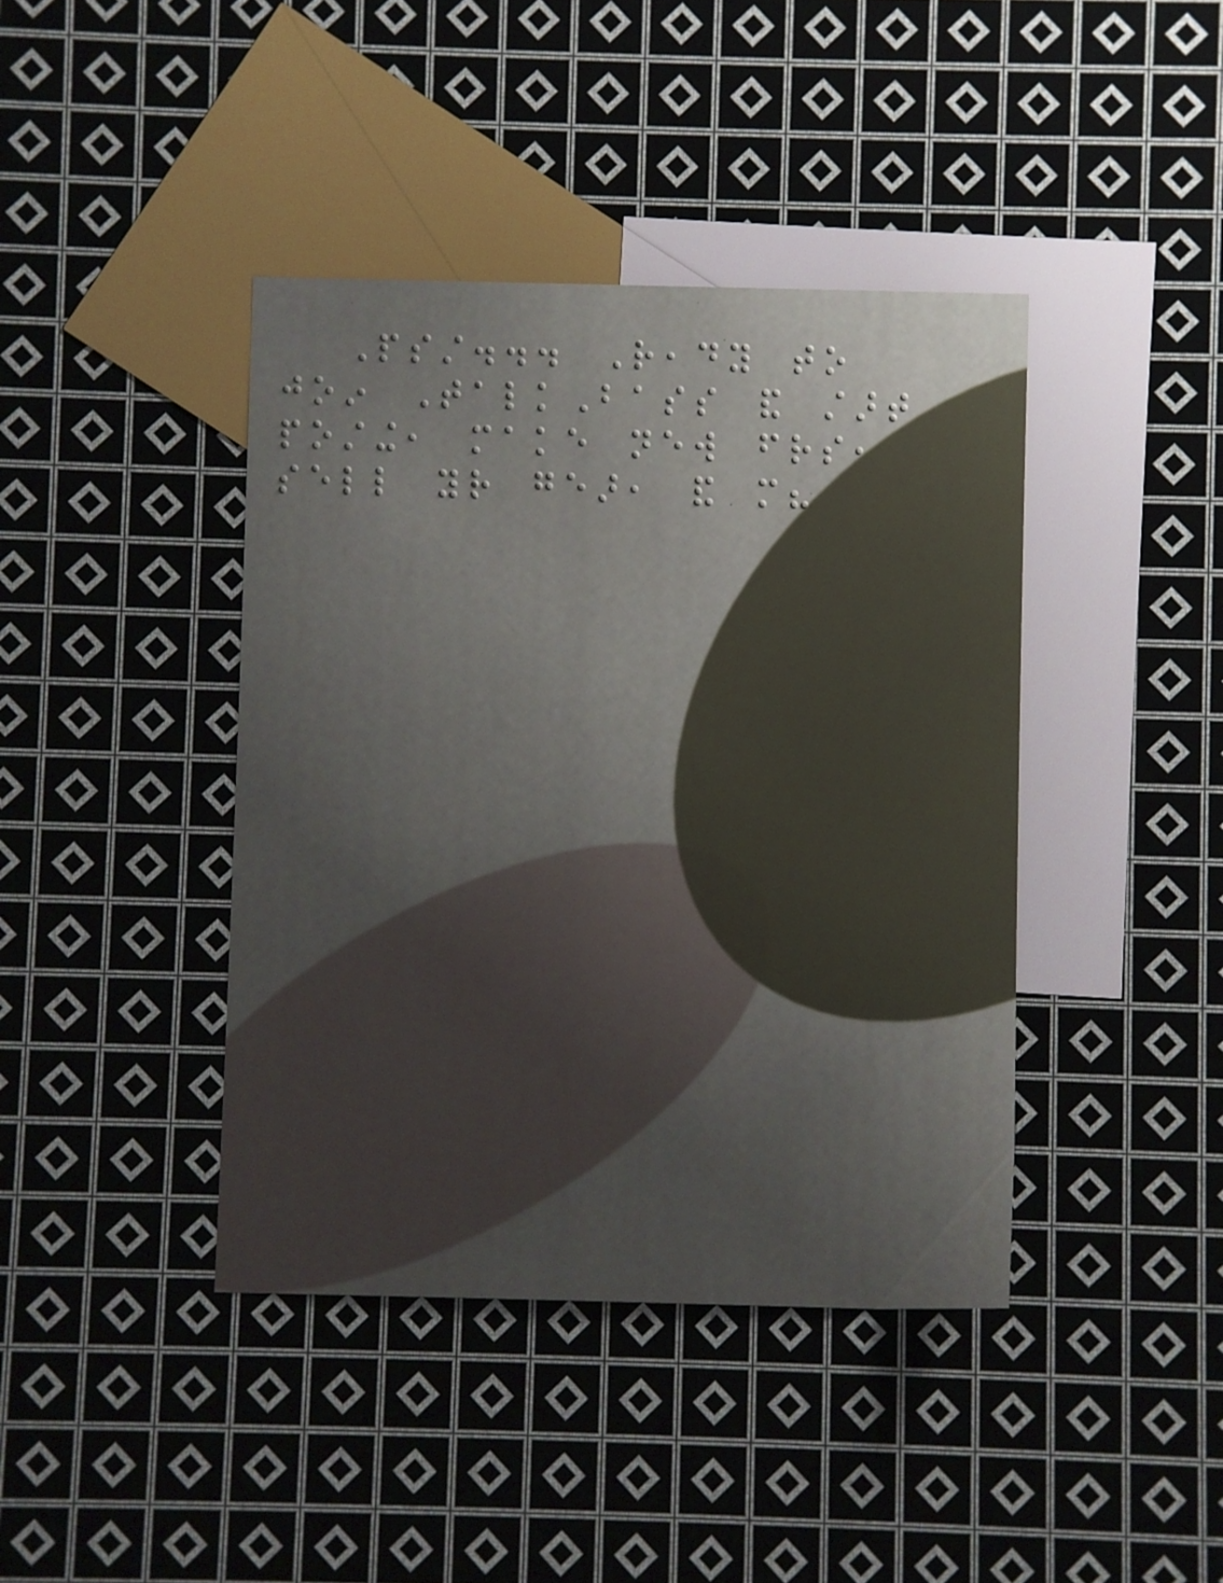Psst... Ready to
join TalkBass and start
posting, make new friends,
sell your gear, and more?
